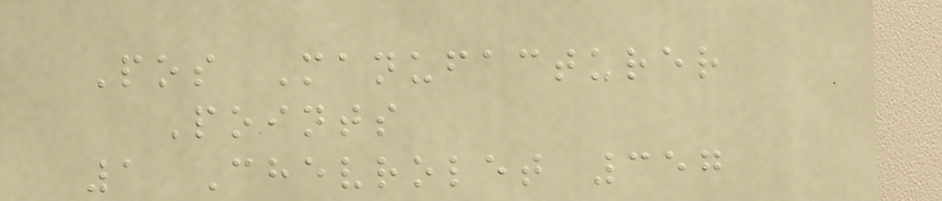Pos Manufacturer
Points
1 Chevrolet 357
